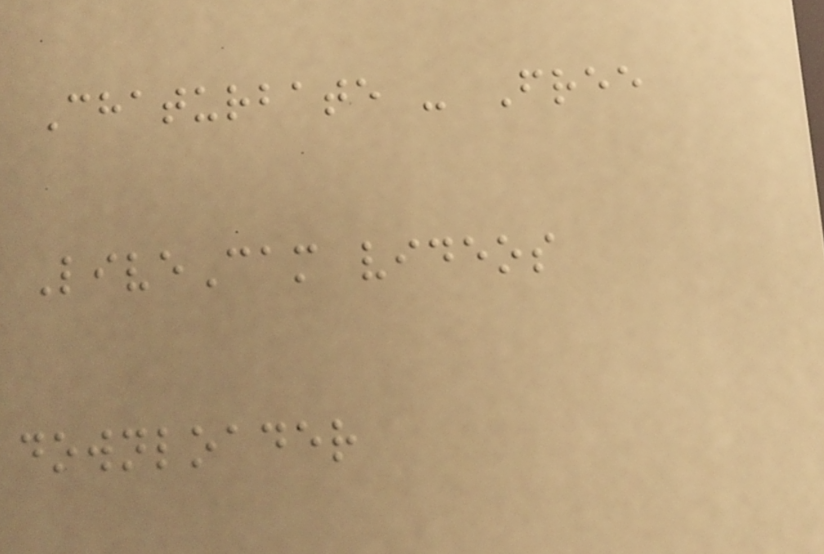Chaturbate - Free
LiveCam videos
downloader
